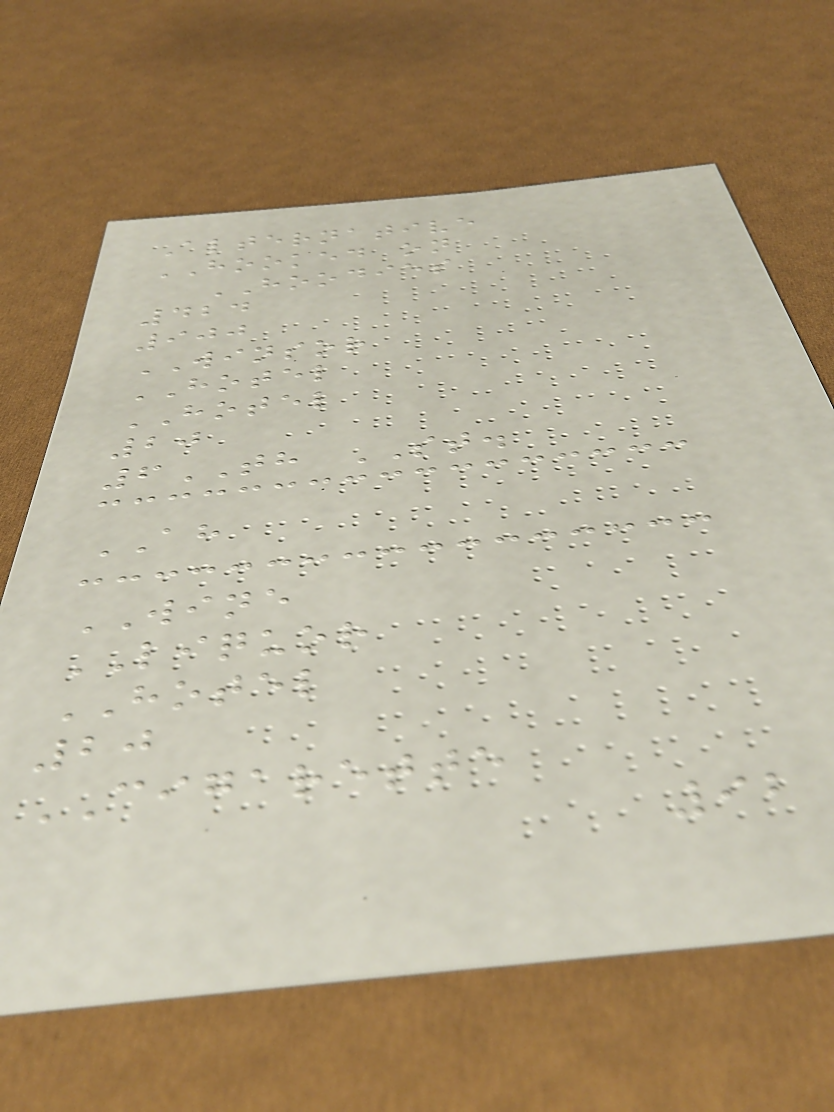Alternative
HOOKED on
HOODIES
424
900
WINSOR
HOTEL
HOTEL
20
6TH ST.
AH
WINE
LIQUOR
HOTEL
20
CIGARETTE
92
